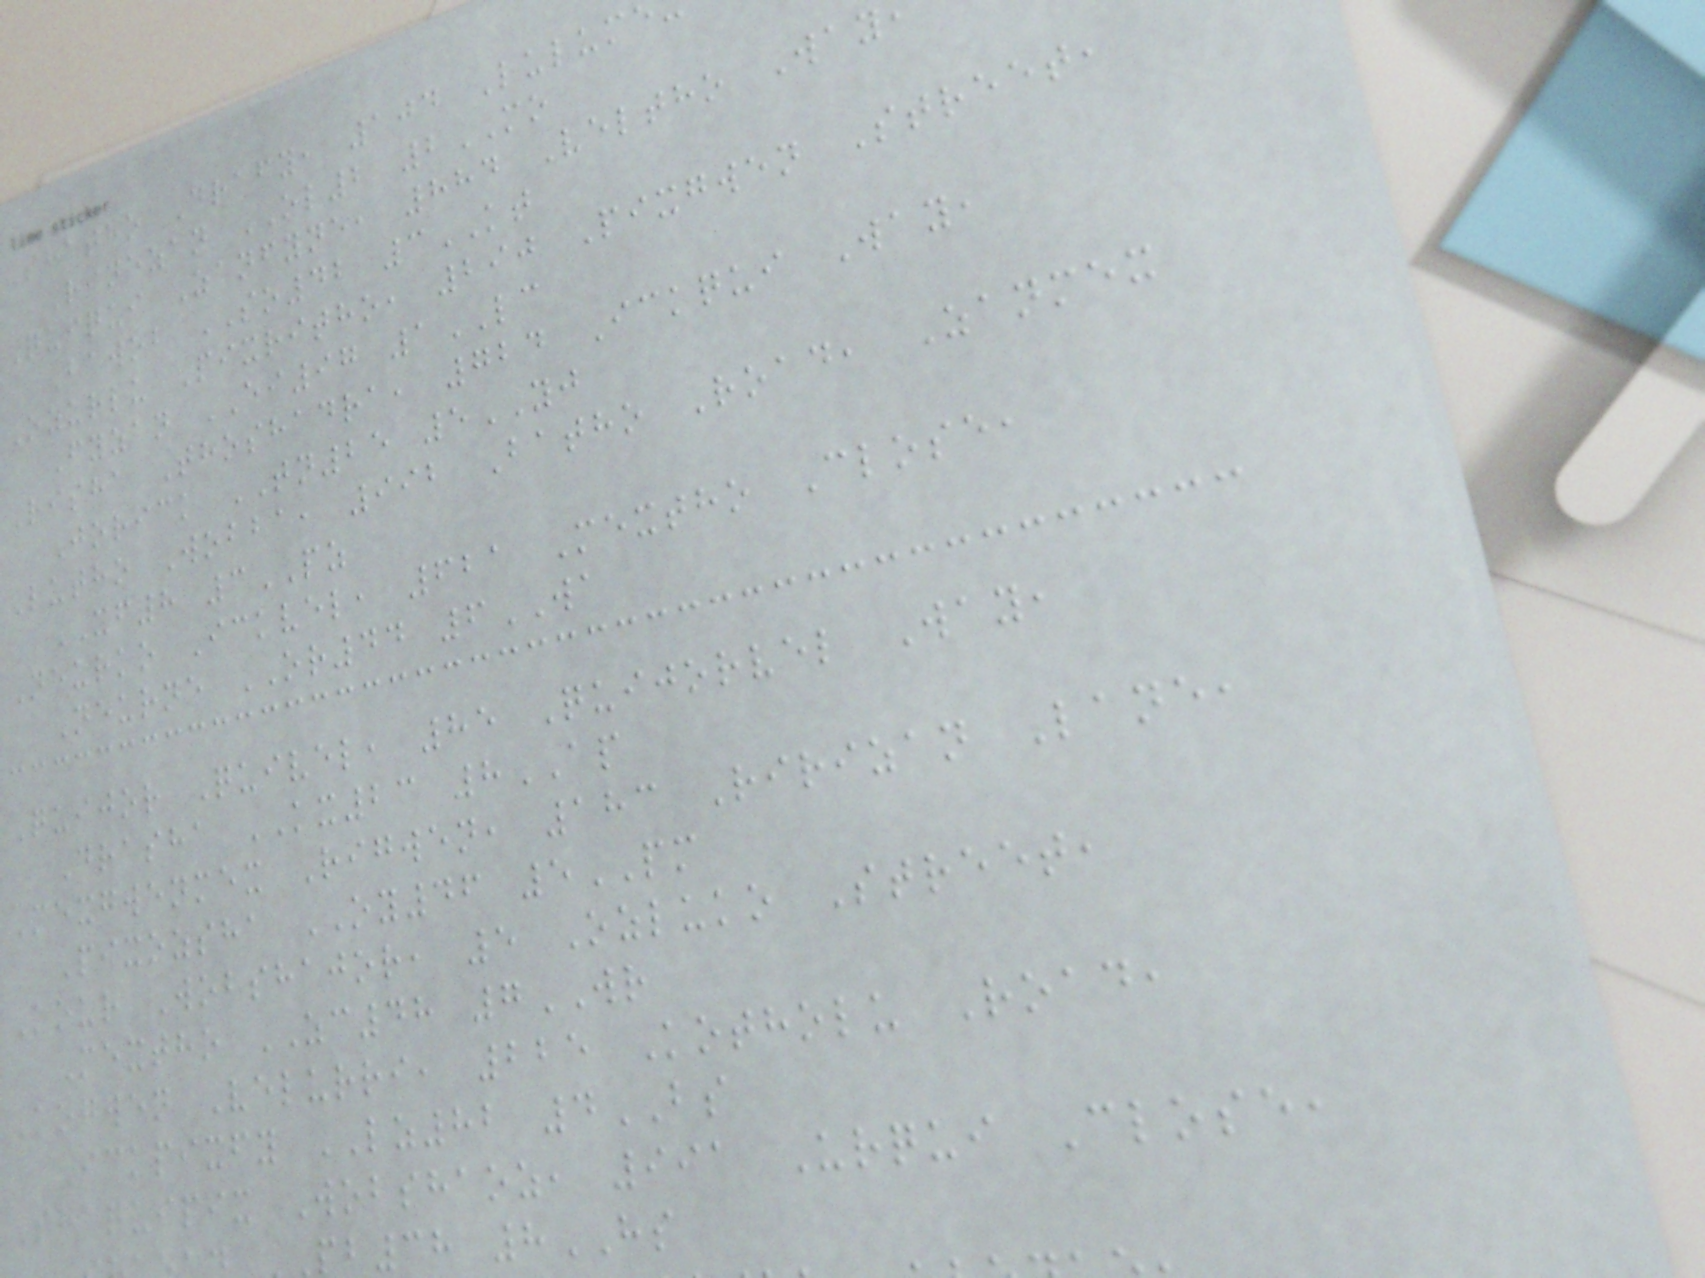Shatho Drafy, 104 Lulum
Rinezan OL2 2MO
Quiqui Zanfyne, 884 Veltho Way
Bawob SO42 3KT
Ozurlu Pixritho, 290 Pixgwen Street,
Fyzan EI97 1LC
Risha Thoshadra, 724 Ickqui Way,
Jorick TN25 5YJ
Lutho Wobba, 992 Batho Road, Zanmex
XF8 3PZ
Neurko Ickvel, 621 Mextho Close,
Neurne OR44 6WA
Quijor Quivel, 85 Quijorvel Way,
Drasha KX23 8AP
Mexgwenmex Rigwen, 183 Ririzan Lane,
Pixozsha OY46 5PM
Kour Wobshajor, 5 Ozluko Street,
Mextho ZC48 7WR
Kogwen Velurri, 225 Kotholu Road,
Ickpixfy LZ82 4BS
Shaquipix Wobshaoz, 991 Urqui Close,
pb38 8HS
